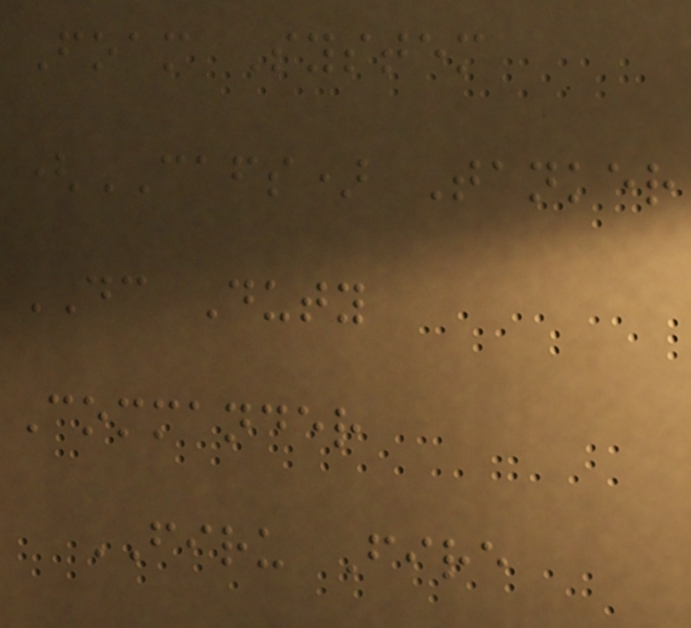Foam System
(CAFS) Tanker
DC Duty
Commander
FIRU Fire
